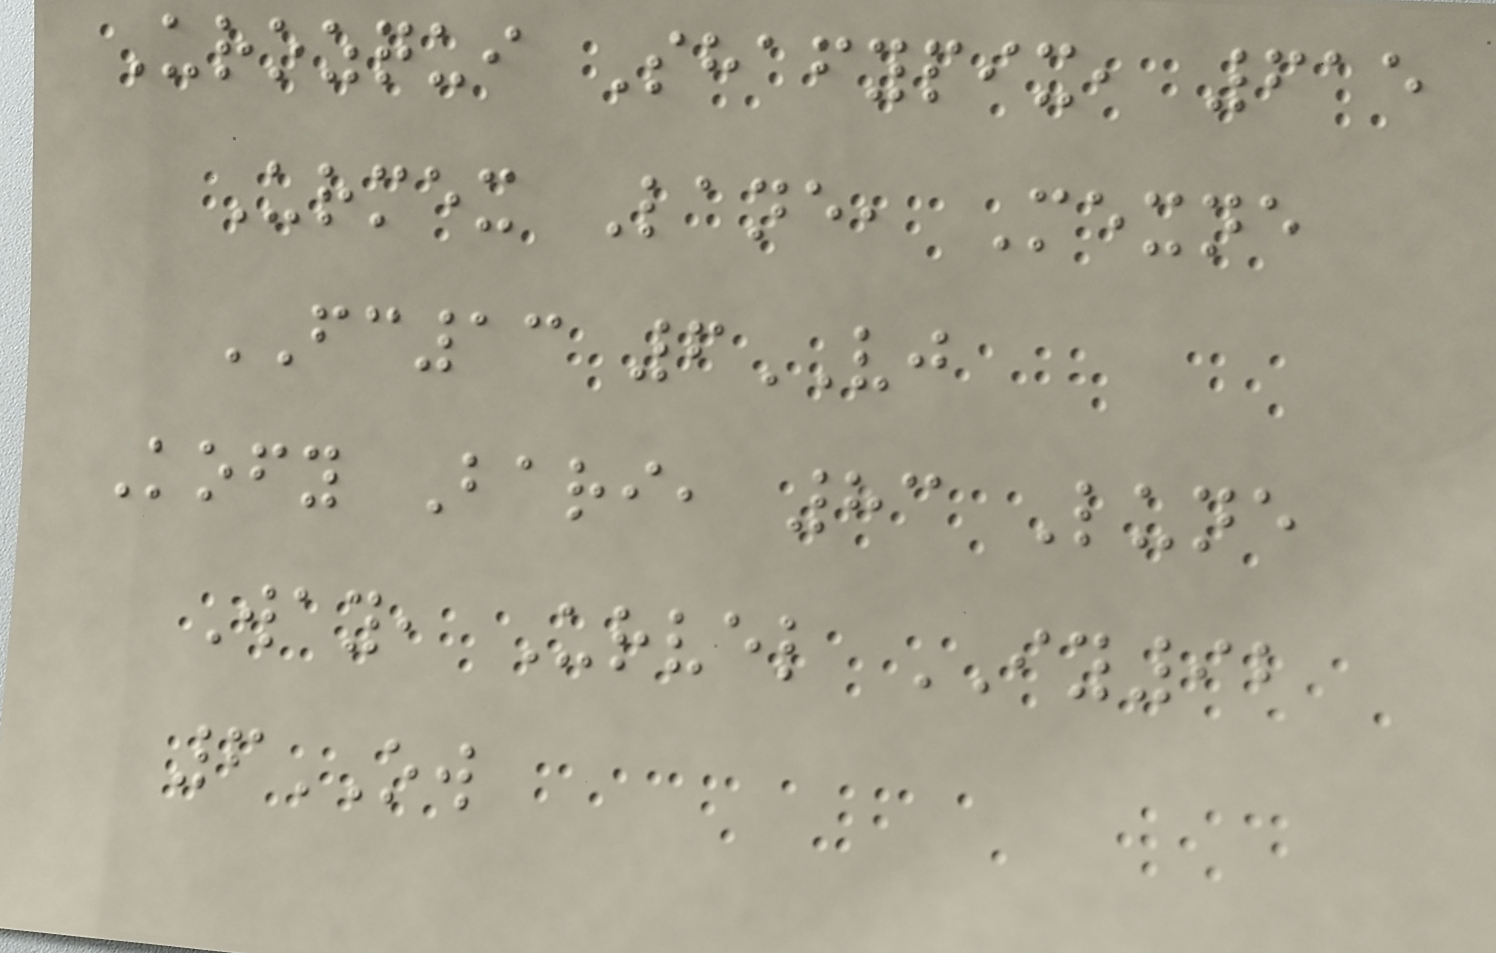Urozqui Shafypix, 615
Urmex Lane, Mexne
FC13 6VJ
Kofy Bari, 83 Lune
Way, Urvel IY92
6OW
